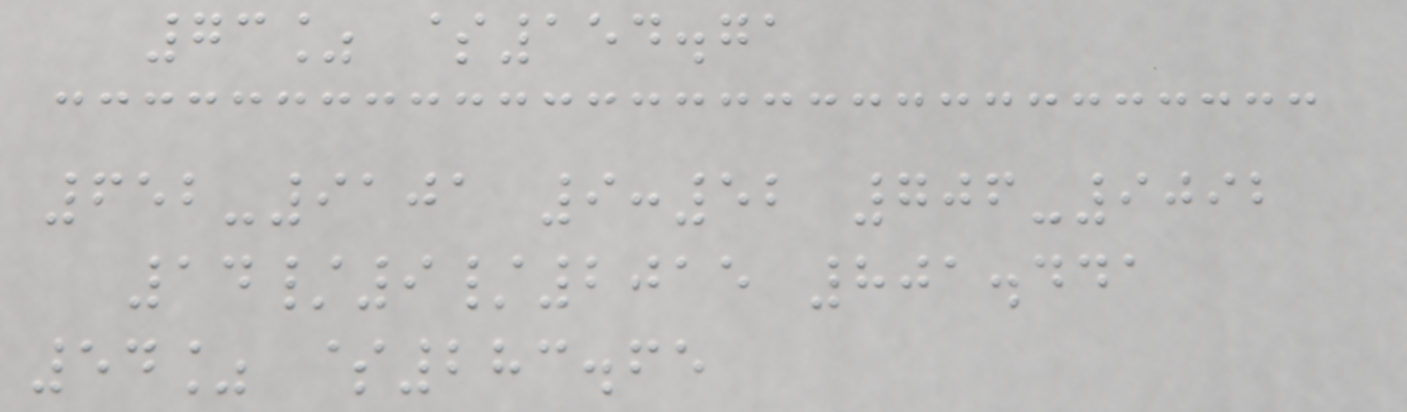73% $154.71
652-9101 9:52 706-9092
14/9/2015 801.441
54% $283.65
